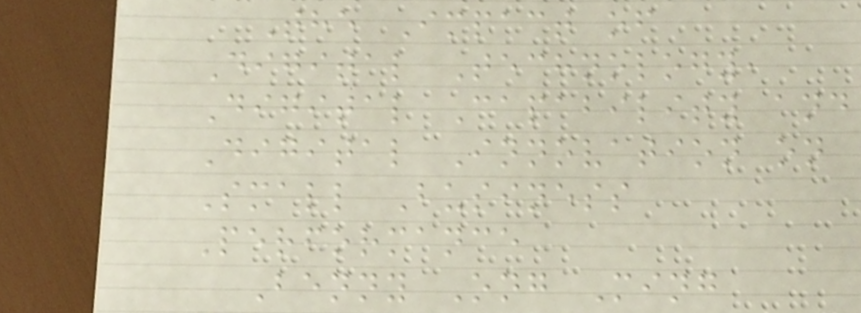The Impact of
Digital Technology,
Digital Capability and
Digital Innovation on
Small Business
Performance
Benny Ong Ming
